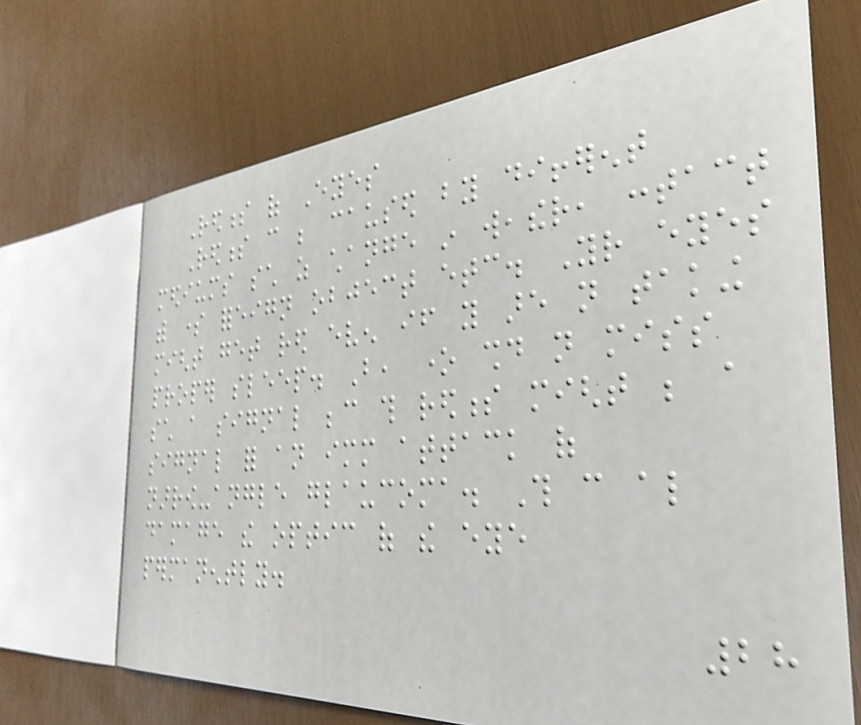Redness of Eyes
Redness can be caused by different
mediums such as change in weather, contact
with some foreign object etc. Your eyes
might get red even if you are not taking
proper sleep. But, one should not miss
such a signal because this redness might be a
signal for an immediate attack of
narrow-angle glaucoma. This can also
damage the optic of the eye
permanently.
28
